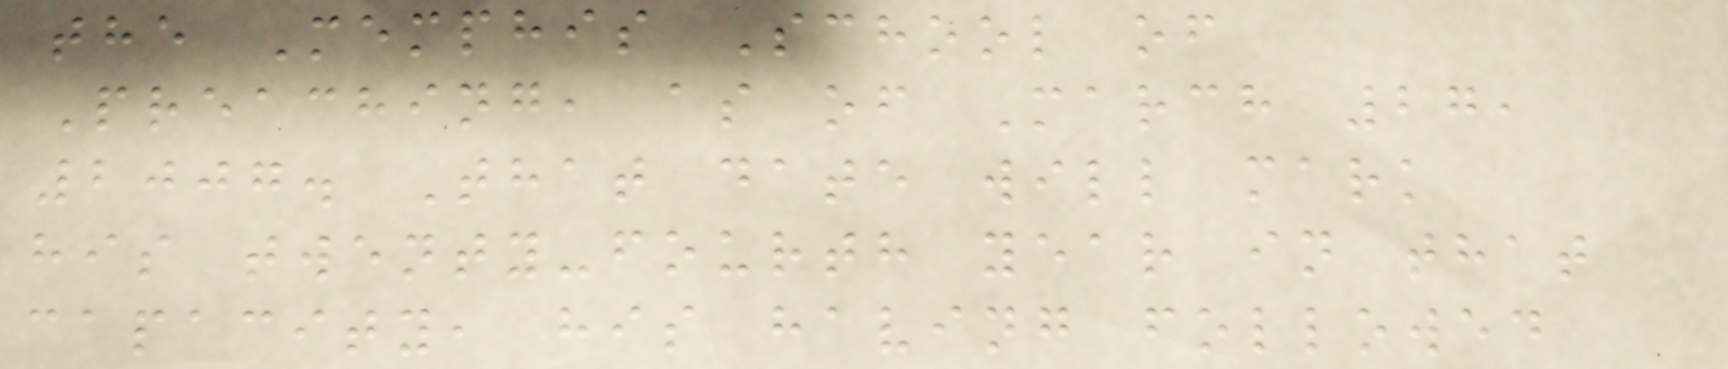the Memphis School of
Preaching, as of March 27,
2007. That date will mark
his twenty-fourth year in that
capacity, his having followed
